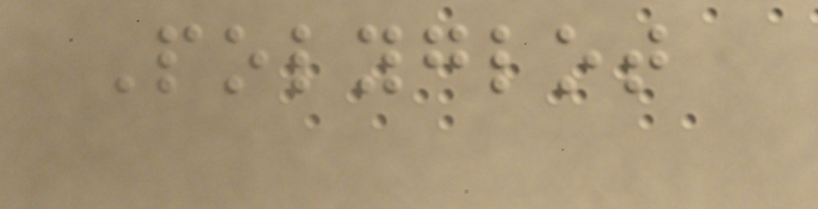Polyglot
